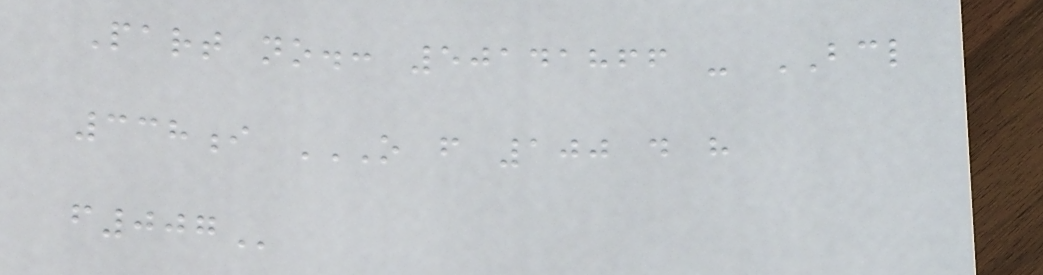Part no.: 50141866 - BCL
338i O F 100 D H
F007
